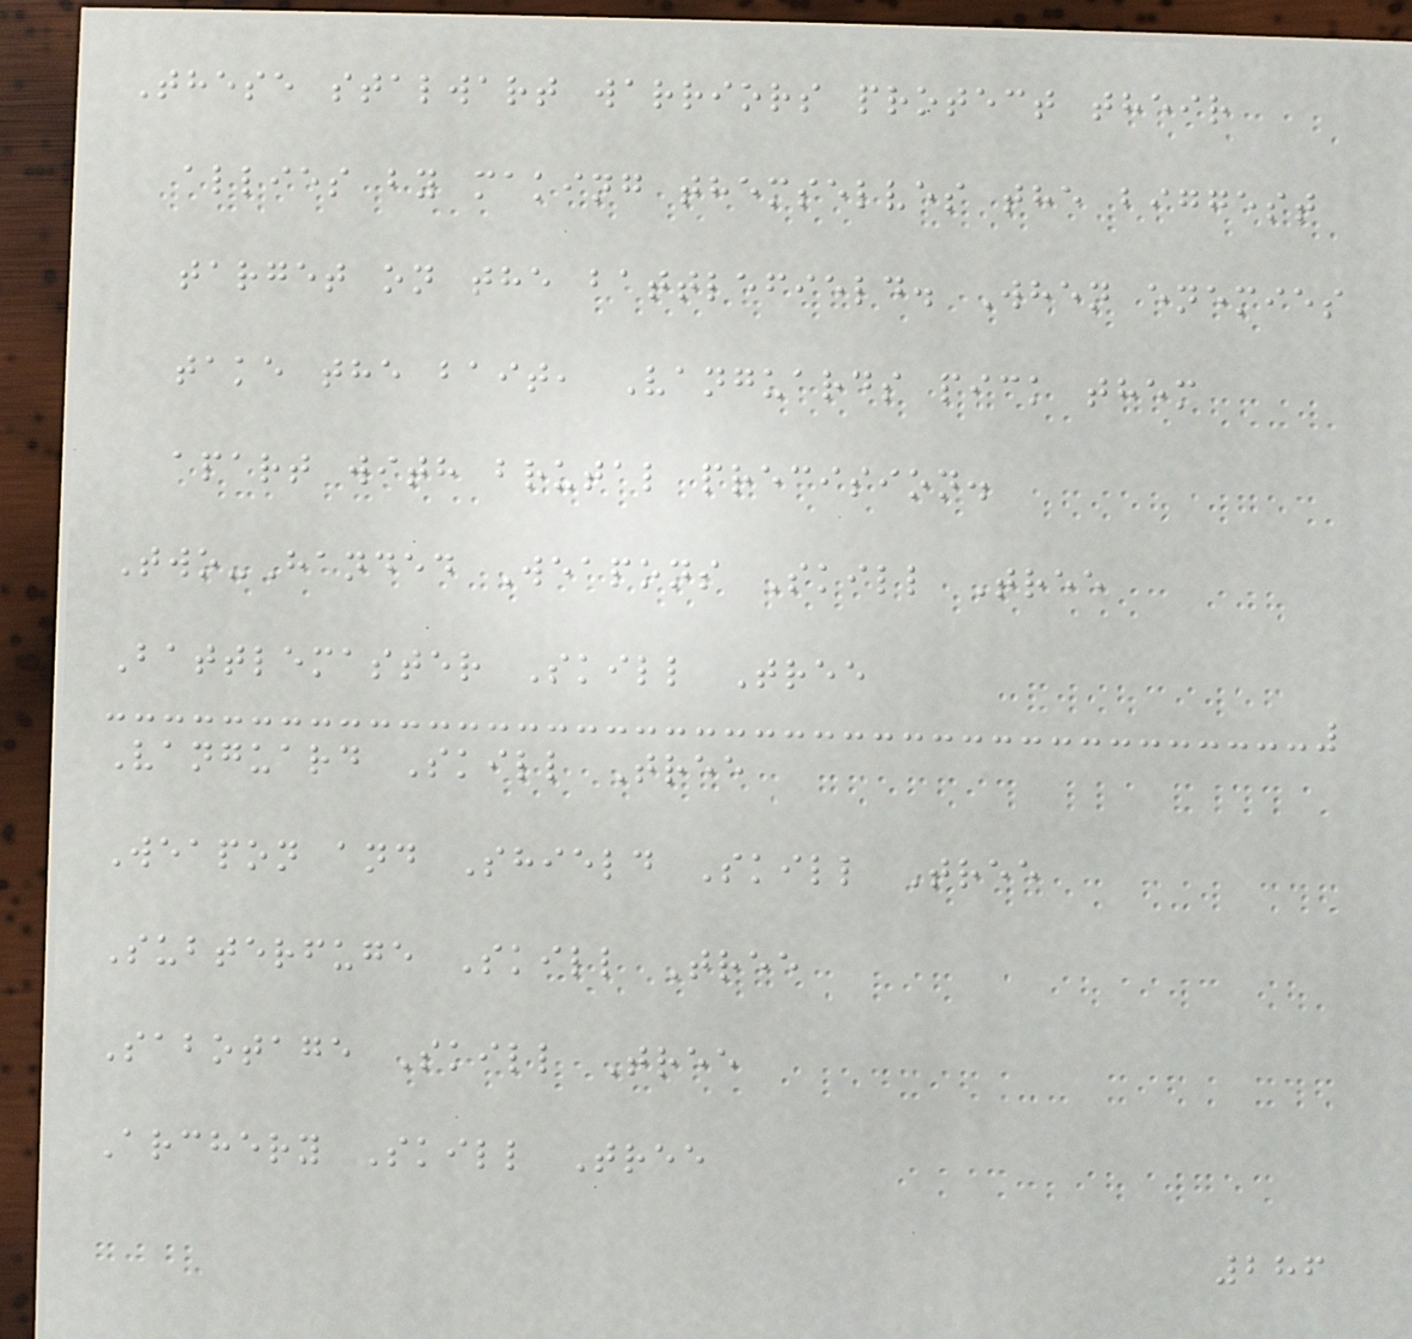These stalwart warriors protect their
allies by making themselves the biggest
target on the battlefield. When enemies
take the bait, Vanguards pick them
apart with brutal precision.
Two-Handed Weapons Skill Tree
Battlemaster Skill Tree
Vanguard Skill Tree
Weapon and Shield Skill Tree
Subterfuge Skill Tree
Sabotage Skill Tree
Archery Skill Tree
286
